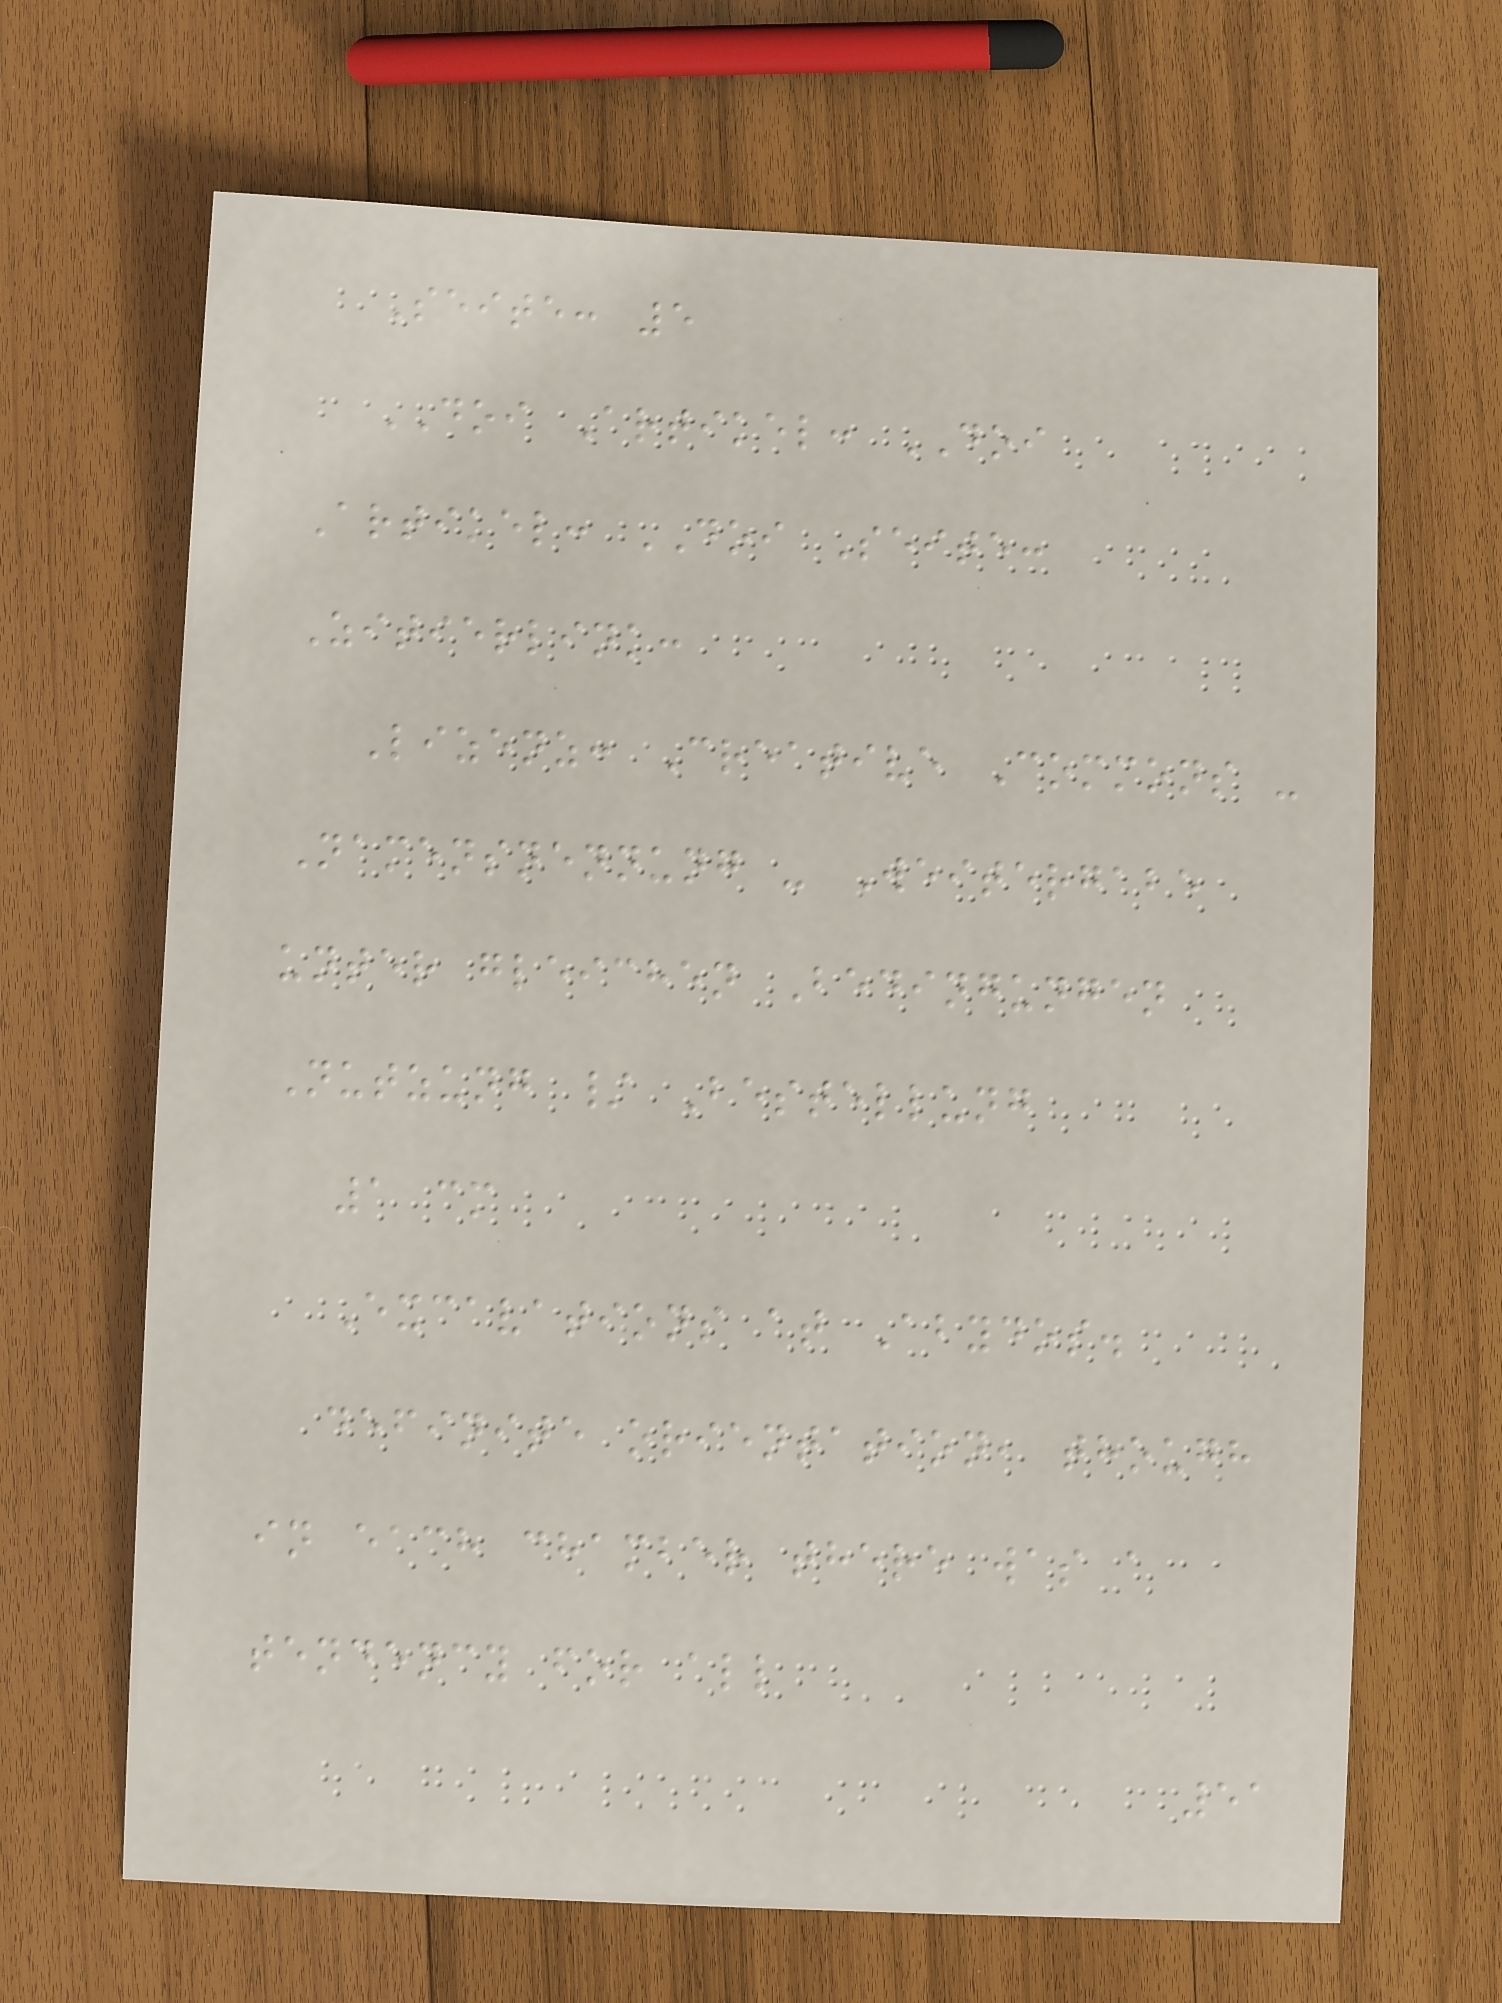Seite: 5
DOI Artikel: DOI
Artikel: DOI Seite:
Zitierlink:
Lizenz: Creative Commons -
Namensnennung - Weitergabe
unter gleichen Bedingungen
Nutzung / Bestellung
1 cm
Excavations at Abydos.
definite orientation, though
in each chamber there was a
tendency for all
51
